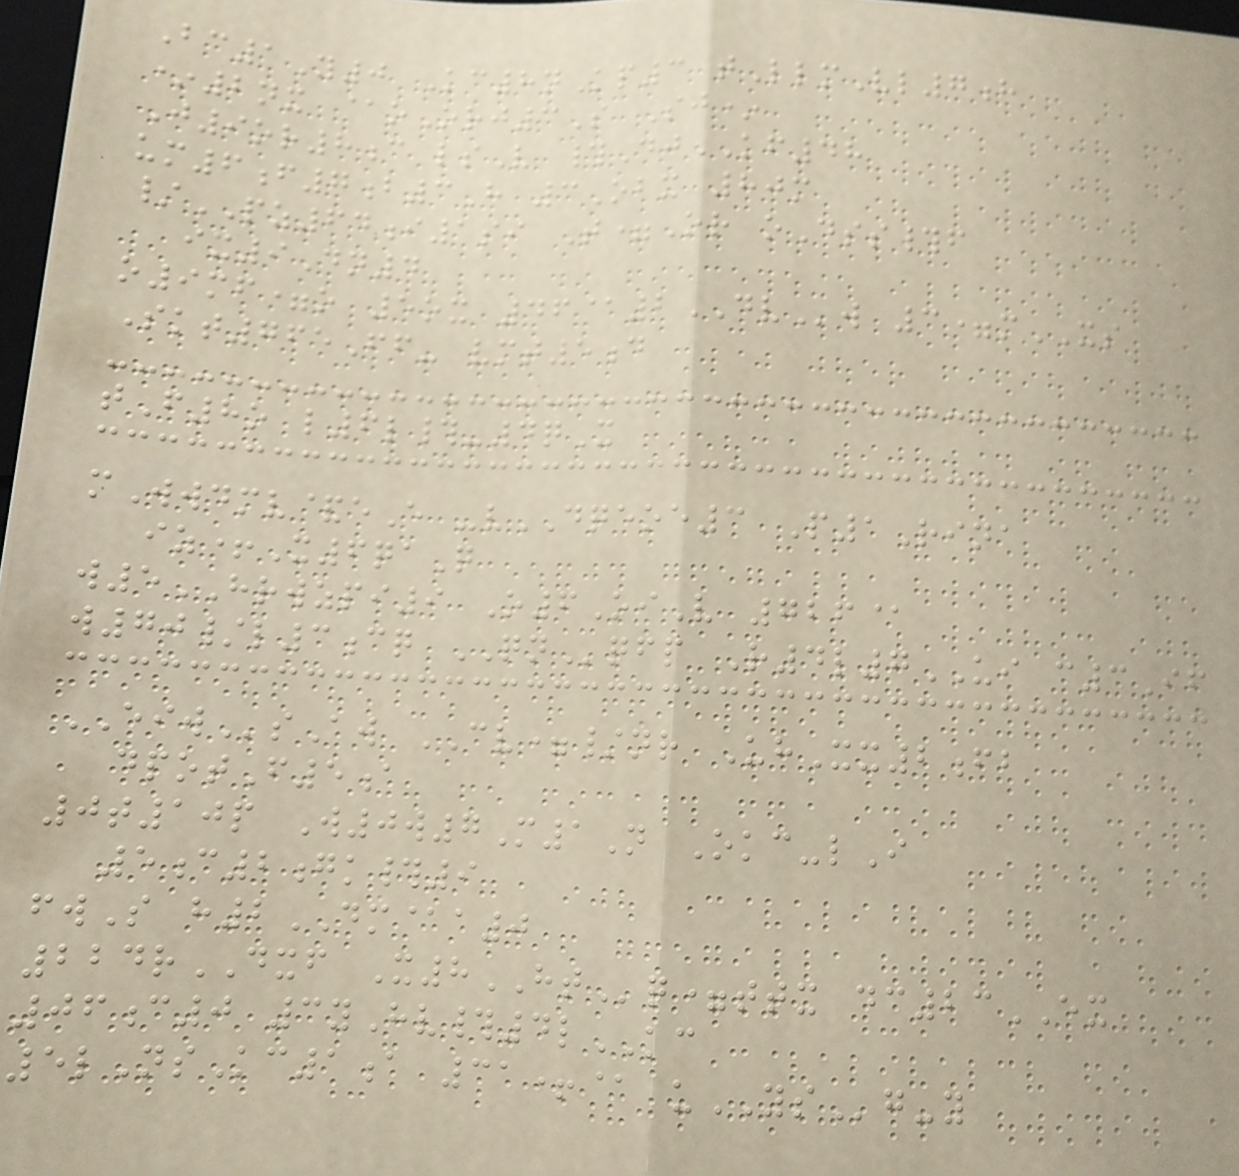Bc1Y0 Kc8nKp3 tLlmVl7h
*2nx @oOrj3S Sj*
J9or8c lsV #DjKF48
um6f7b3H 3Obx 80m
/PZ64i1si T=Or oDss#f
ix9Dn4
o9mf=o 5ox 46@2DVw 3=mXS
Skt765Ff- vmt5d
tF8o l6l#-4qX
mWwdmv&eE -vDQEOE3 P1Rina
iz+X6qaQ
w5HRWZPI9 O6OiV 726@
w70/l3cq QNqfp R4l7UI c3If
EIWsAw CV=/nr UhXx2fb
dpotF5a
0t10p W0w7M1N Okc-lI
5c2gk#9
fwS h2DM@a0
224rDXF X8HTq=ttx dc23EX
06c0 3yHv#4lKC
5lNsKc1a 31+@ uYSg-y
